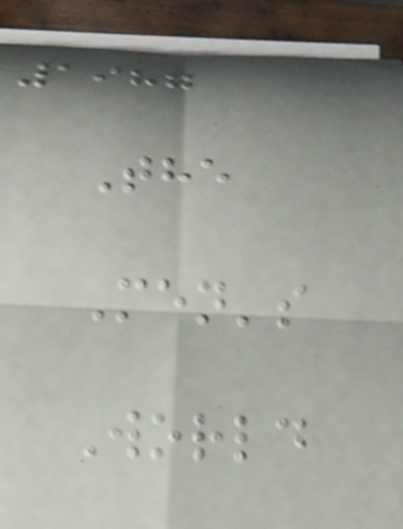1987
The
Men's
World
